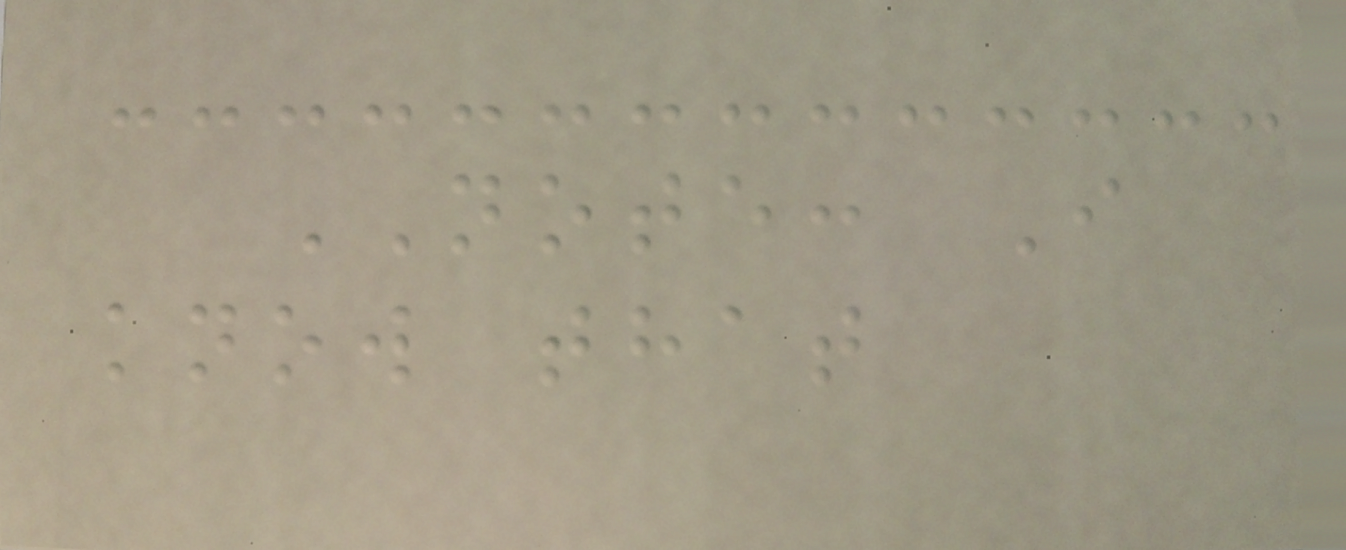NOTE: I
know that
